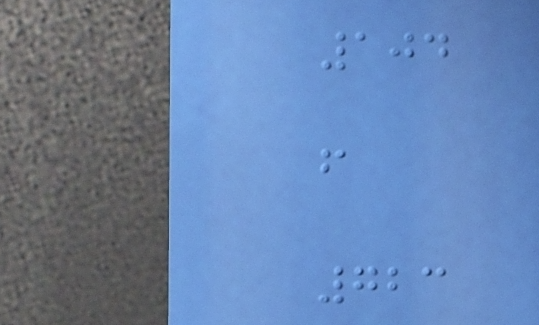104
f
723
